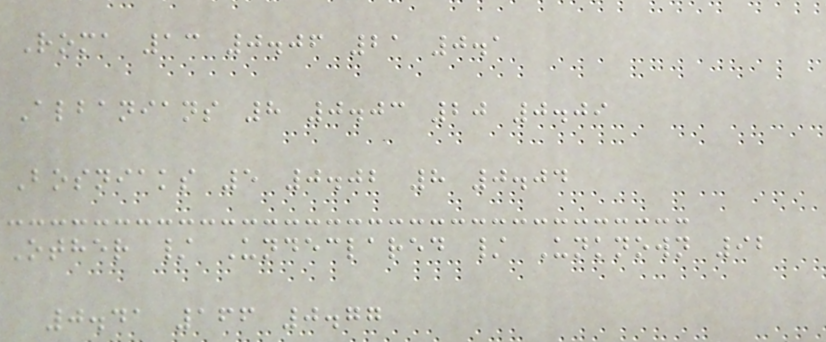Roma 13 0.06 21 0.1
Albanians 8 0.03 20 0.09
Bosniaks 5 0.02 8 0.04
Other / Undeclared / Unknown 92
0.41 166 0.77
